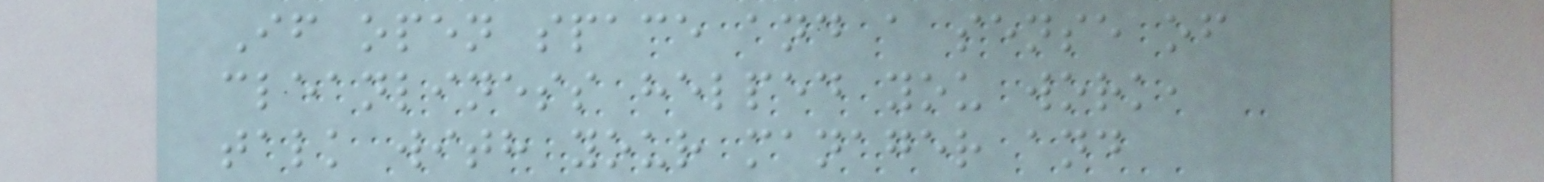If open space and a sense of
cleanliness helped you work,
talk with your manager and
